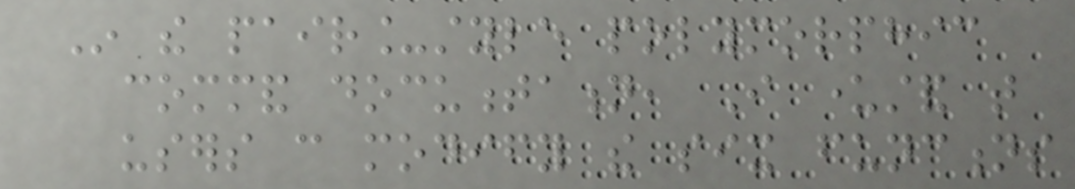In the pair_style polymorphic
command documentation, I understand that
users can modify the six functions
